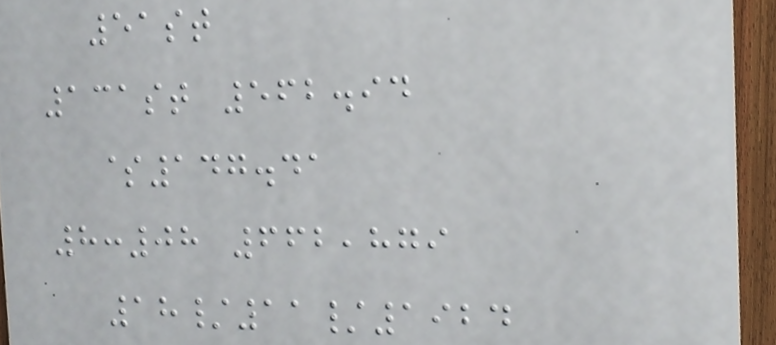51st
131st 562.94
$147.41
8:08 662,879
18/11/1924
